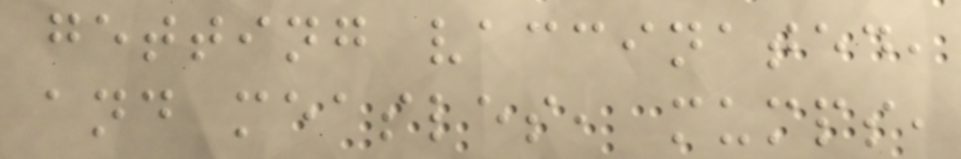getting vaccinated,
and measles, mumps,
